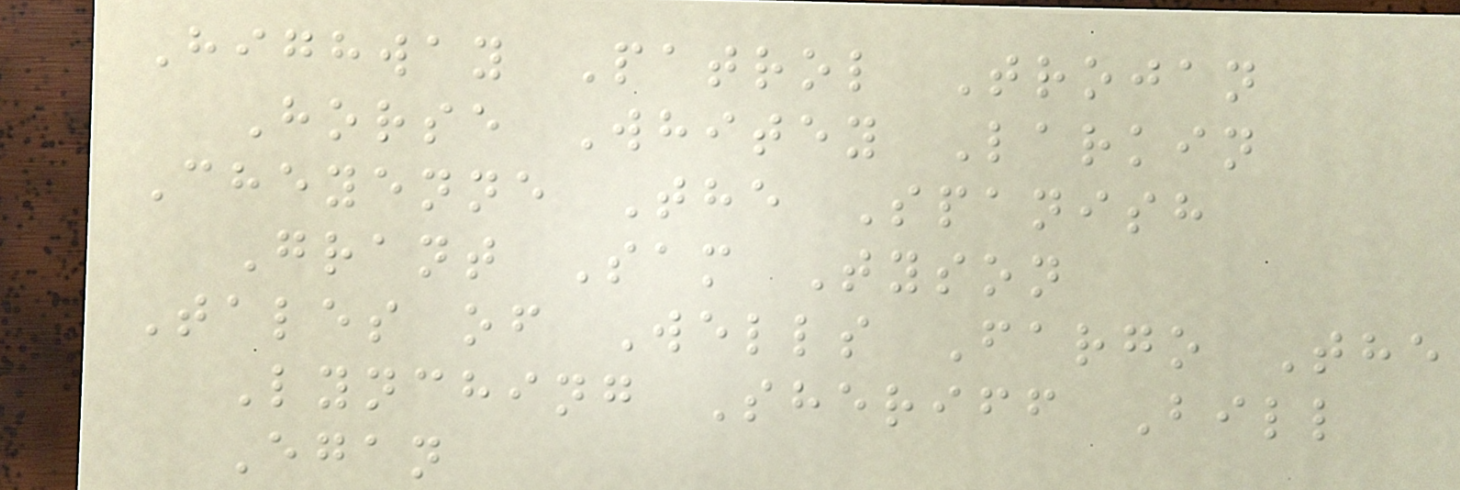Highway Patrol Trojan
Horse Whitey Larkin
Cheyenne The Spanish
Grant Sam Tyson
Tales of Wells Fargo The
Lynching Sheriff Bill
Egan
